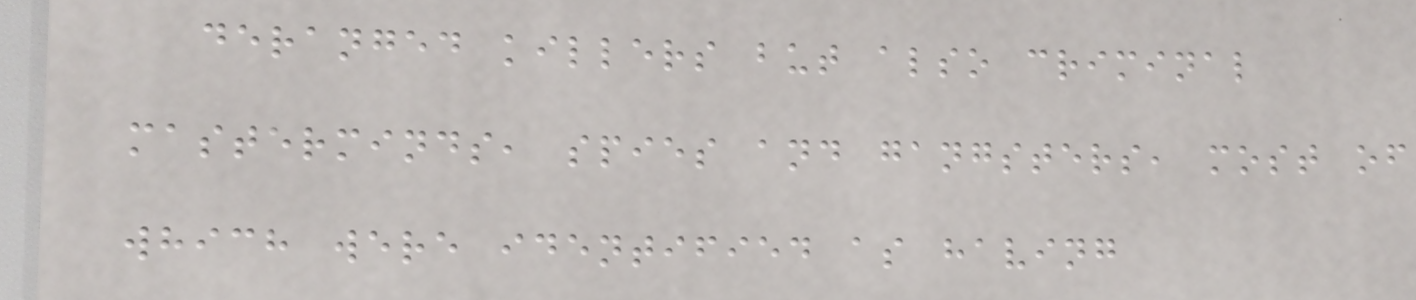deranged killers but also criminal
masterminds, spies and gangsters, most of
which were identified as having
